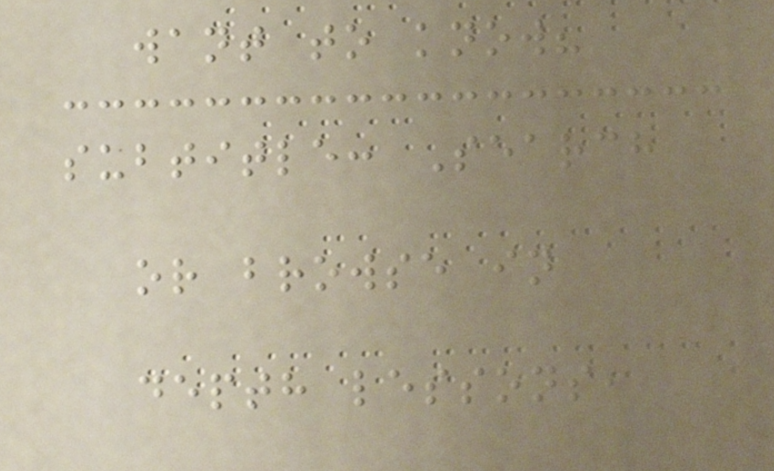want to know?
subtitle: Search
or browse in
depth lessons,
